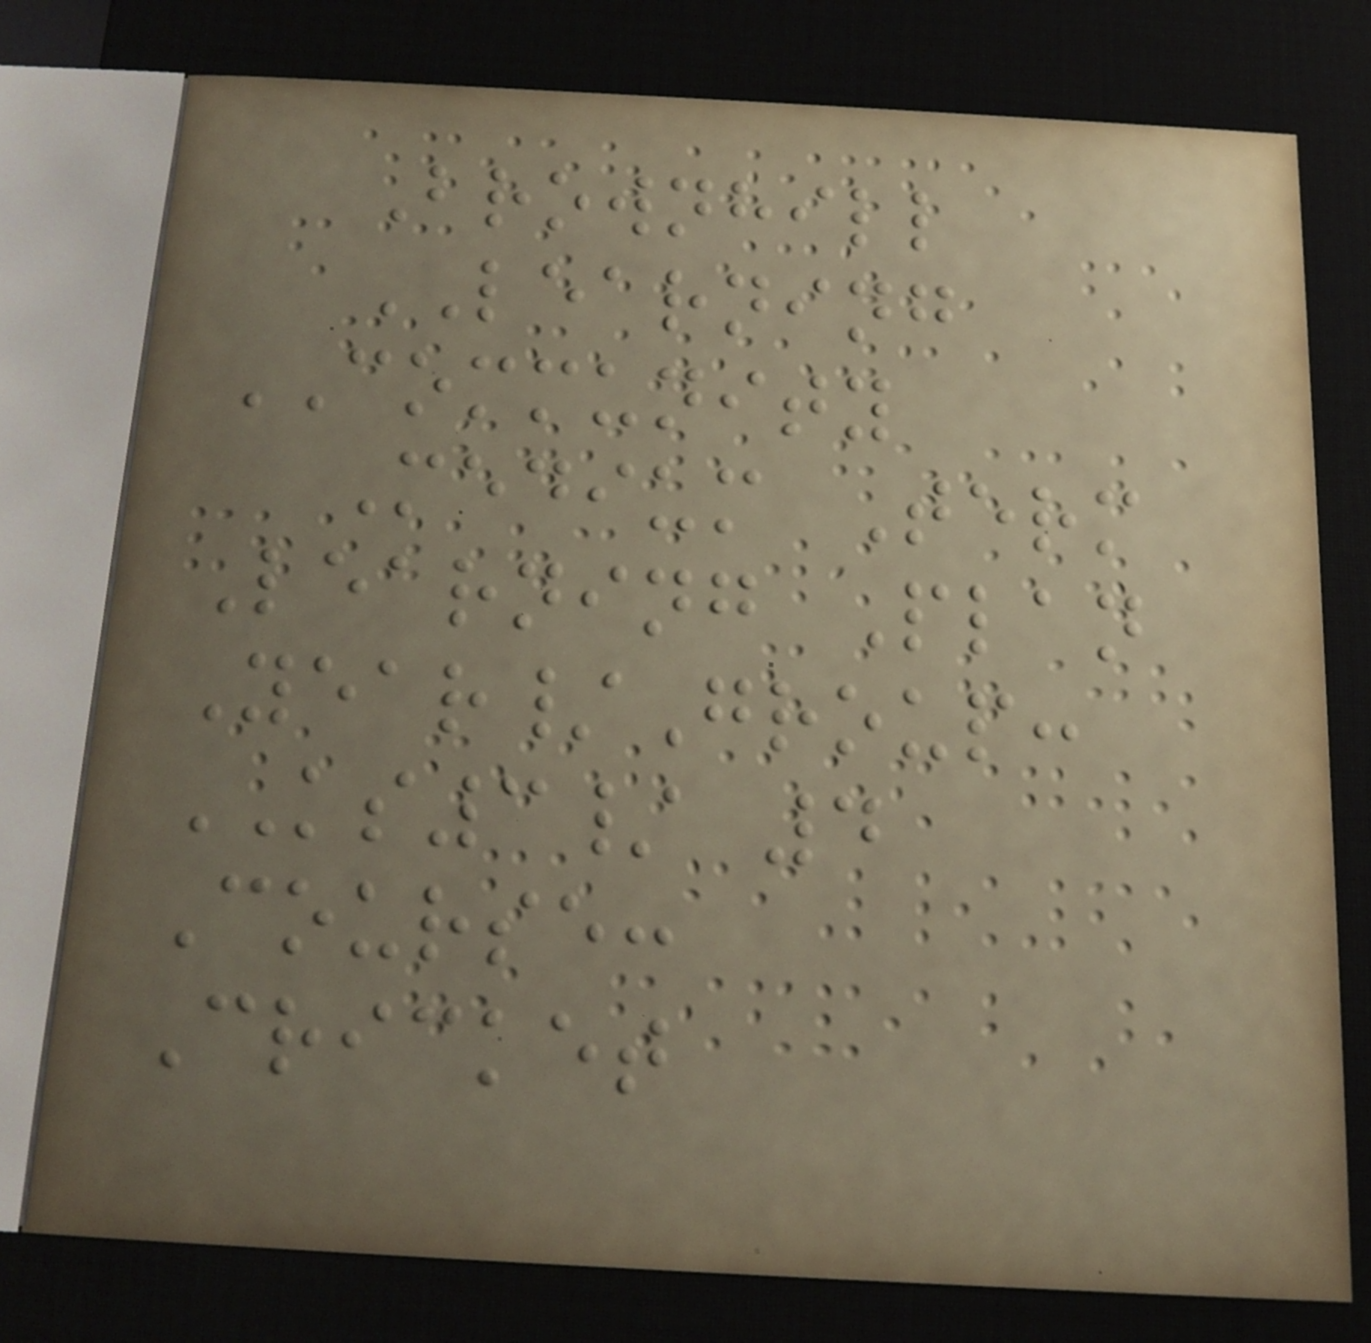Brownhill
LEARNING
COMMUNITY
Medium Term
Learning Plan
Year/Group:
KS3/ 4
Course:
Cricket
